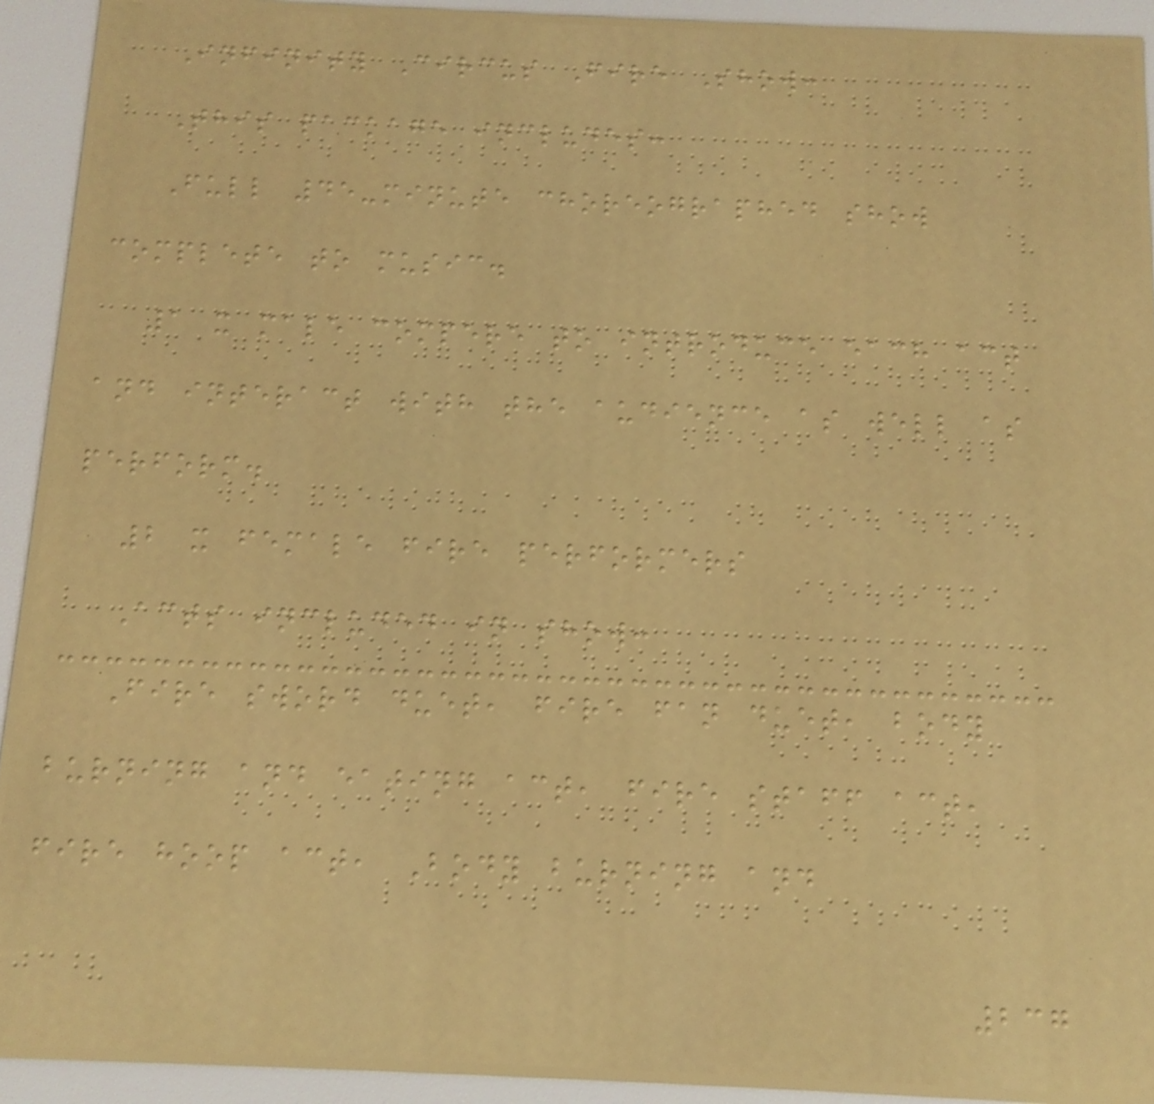Infinity Circus Fire Show:
This package includes:
Full 45-minute choreographed show
complete to music.
1 x male compere to introduce each act
and interact with the audience as well as
perform.
2 x female fire performers
Acts included in show:
Fire sword duet, fire fan duet, body
burning and eating act, fire staff act,
fire hoop act, Body burning and
237
